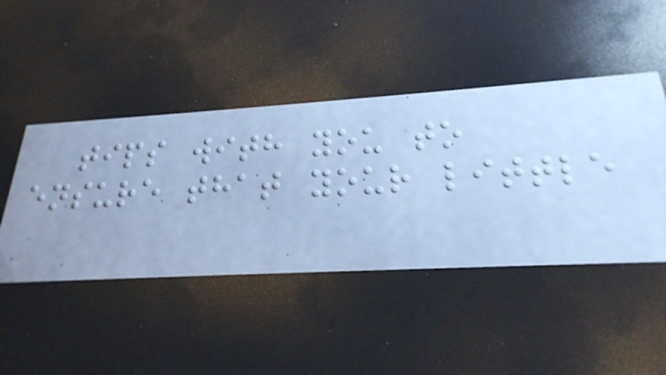tips with you to
ensure that your little
